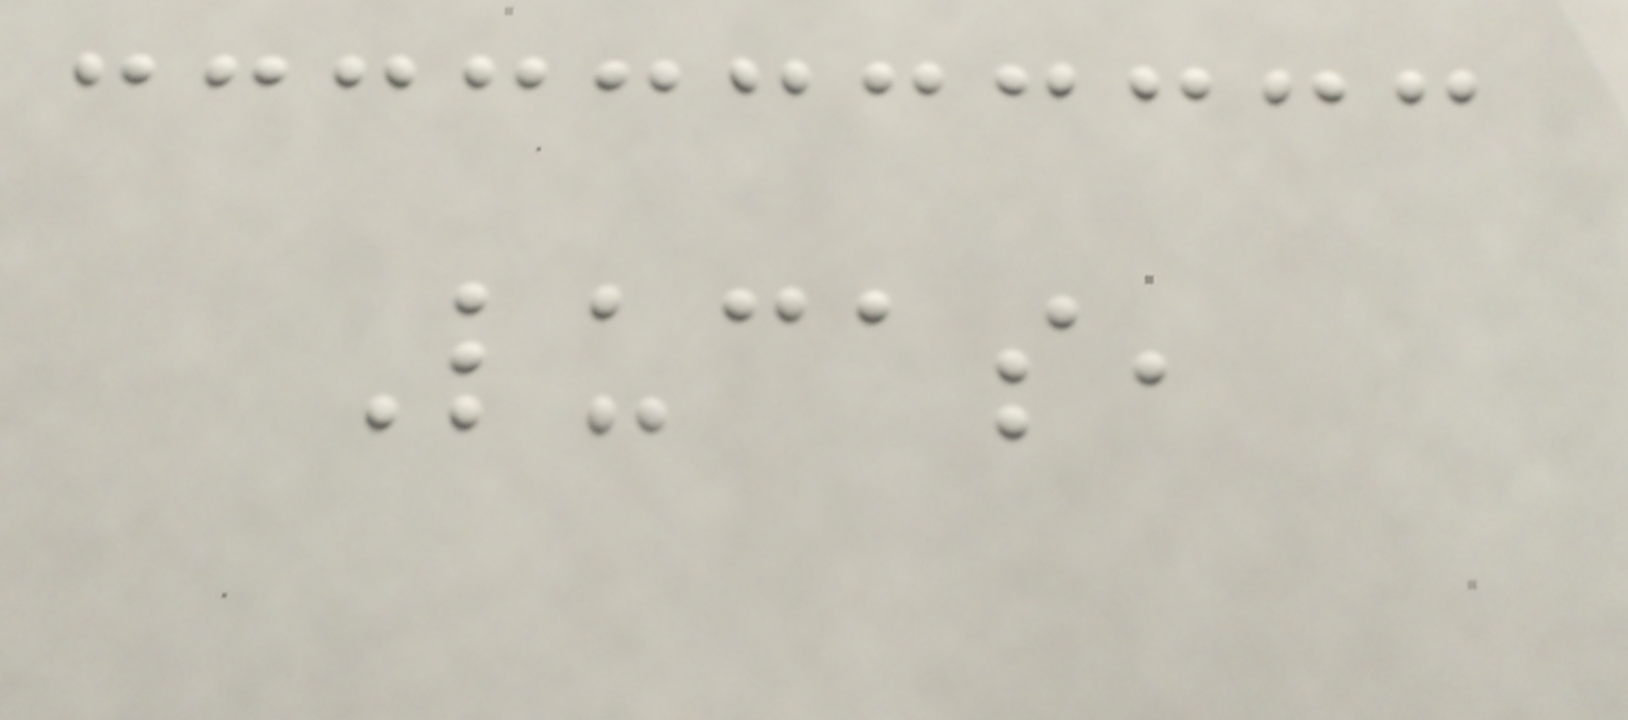Lucas,
